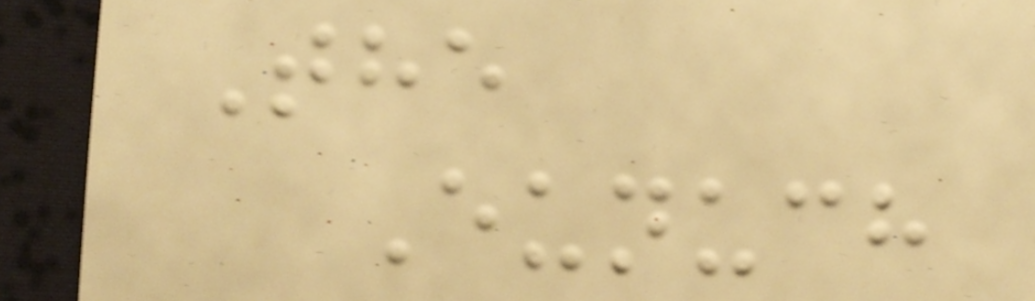The
Eunuch
